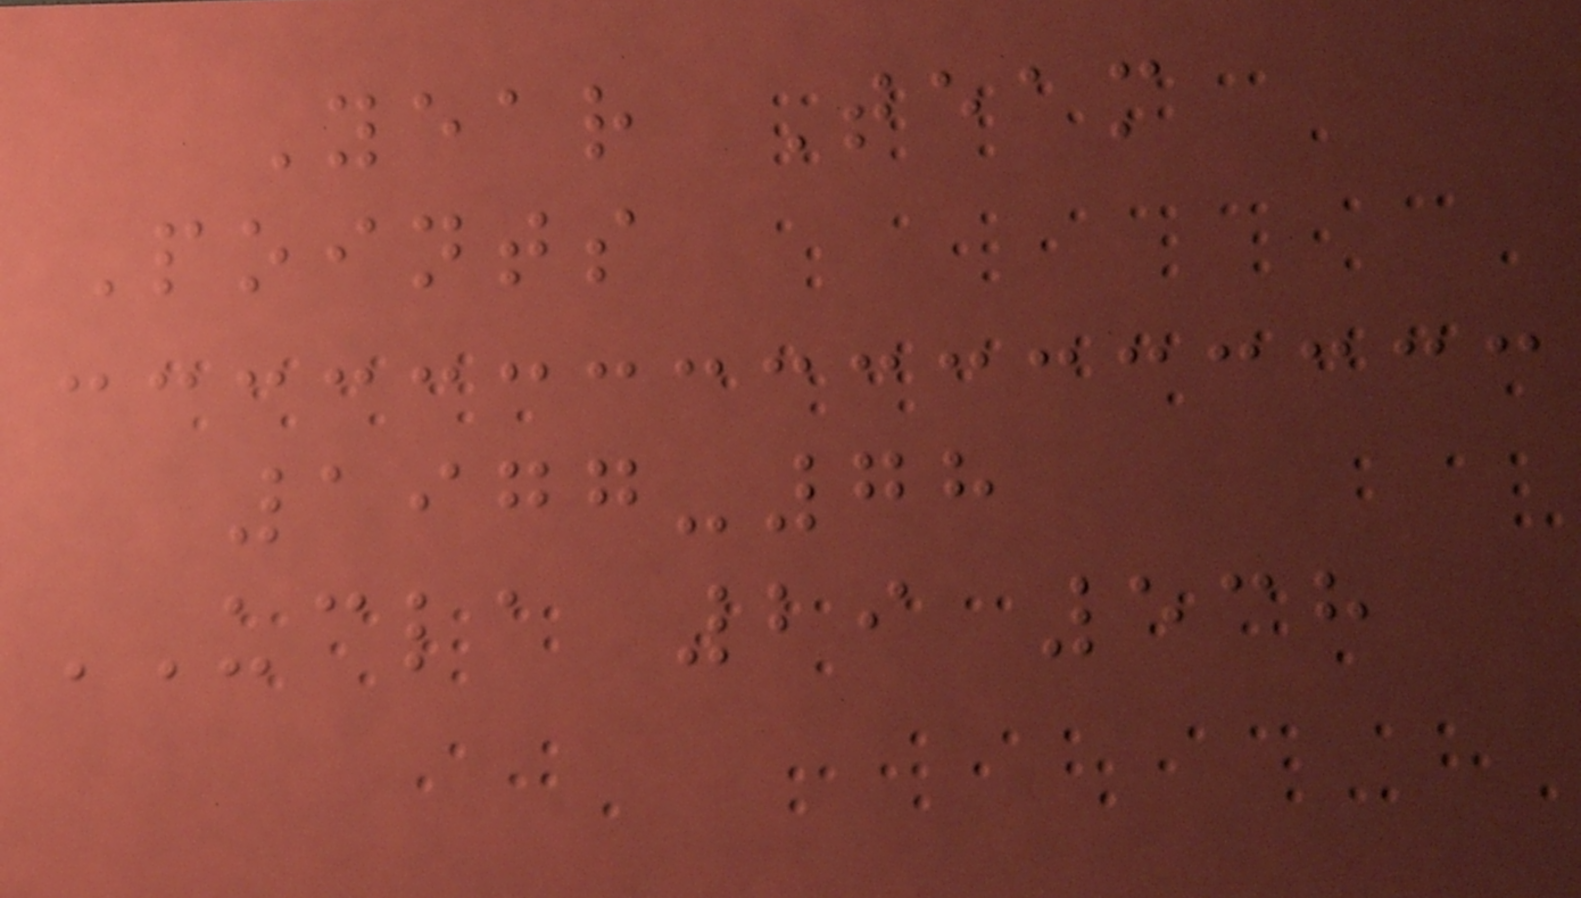Year Team
Points
1977-78
UCLA 29 538
